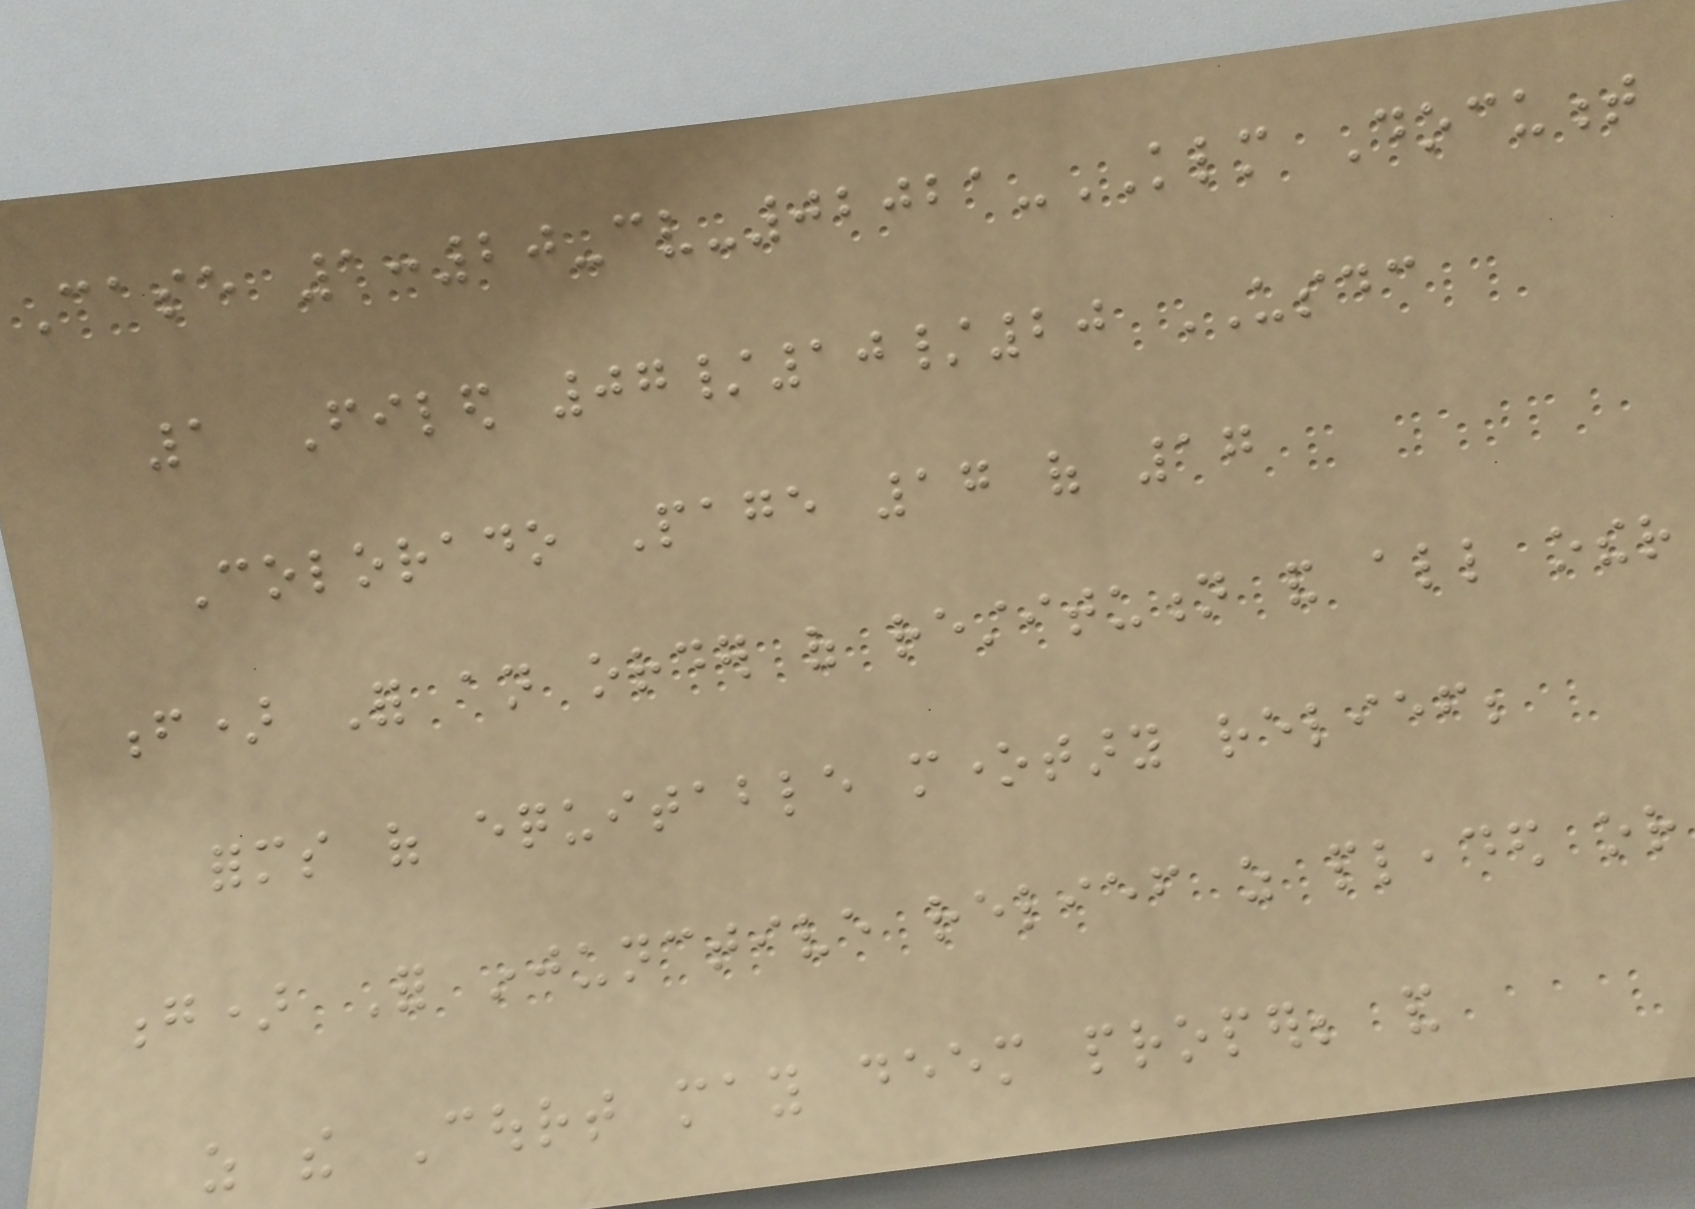Case 1:20-cv-02021-KLM Document
1 Filed 07/10/20 USDC
Colorado Page 17 of 17
f) For an order of restitution and all other
forms of equitable monetary relief;
g) For injunctive relief as pleaded or
as the Court may deem proper; and
